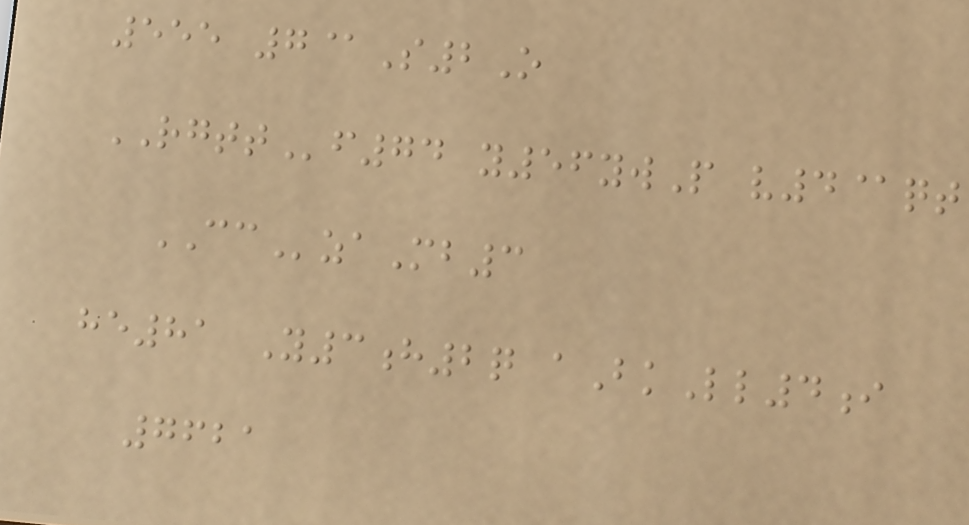555 7@S2O
RGTTf74 y56ywP v4@qt
CCzaMb3
he81 Y3h2q aBkLl4i
7621
